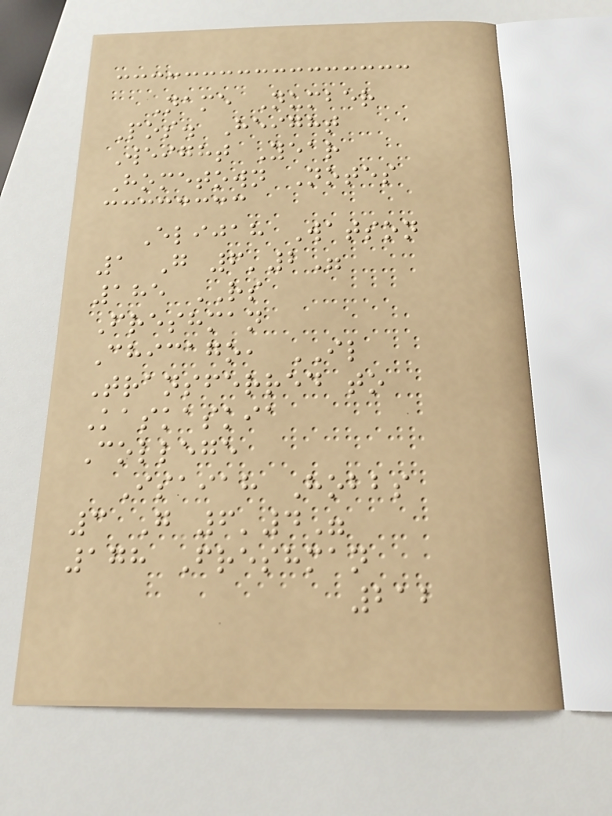Name Number
Pos. Height
Weight Year
Hometown Notes
Elijah Watson
1 G 6'2"
185 RS
Freshman
Chicago, IL
Transferred to
Kaskaskia
College
Isaiah Hobbs
3 G 6'4"
178 Freshman
212
